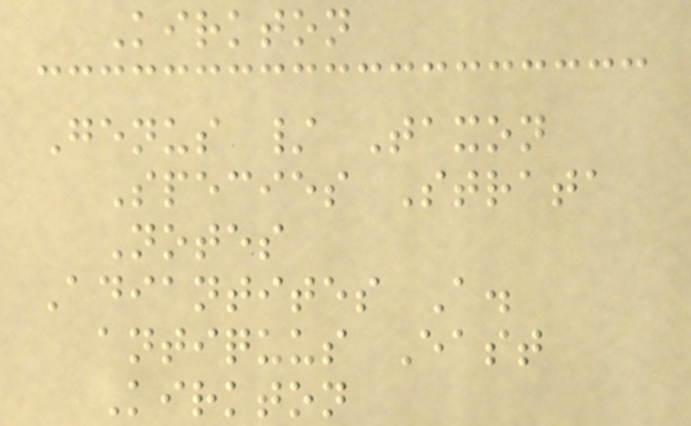Kirkton
Genus / Taxon
Species Strata
Notes
Adiantites A.
antiquus East
Kirkton
